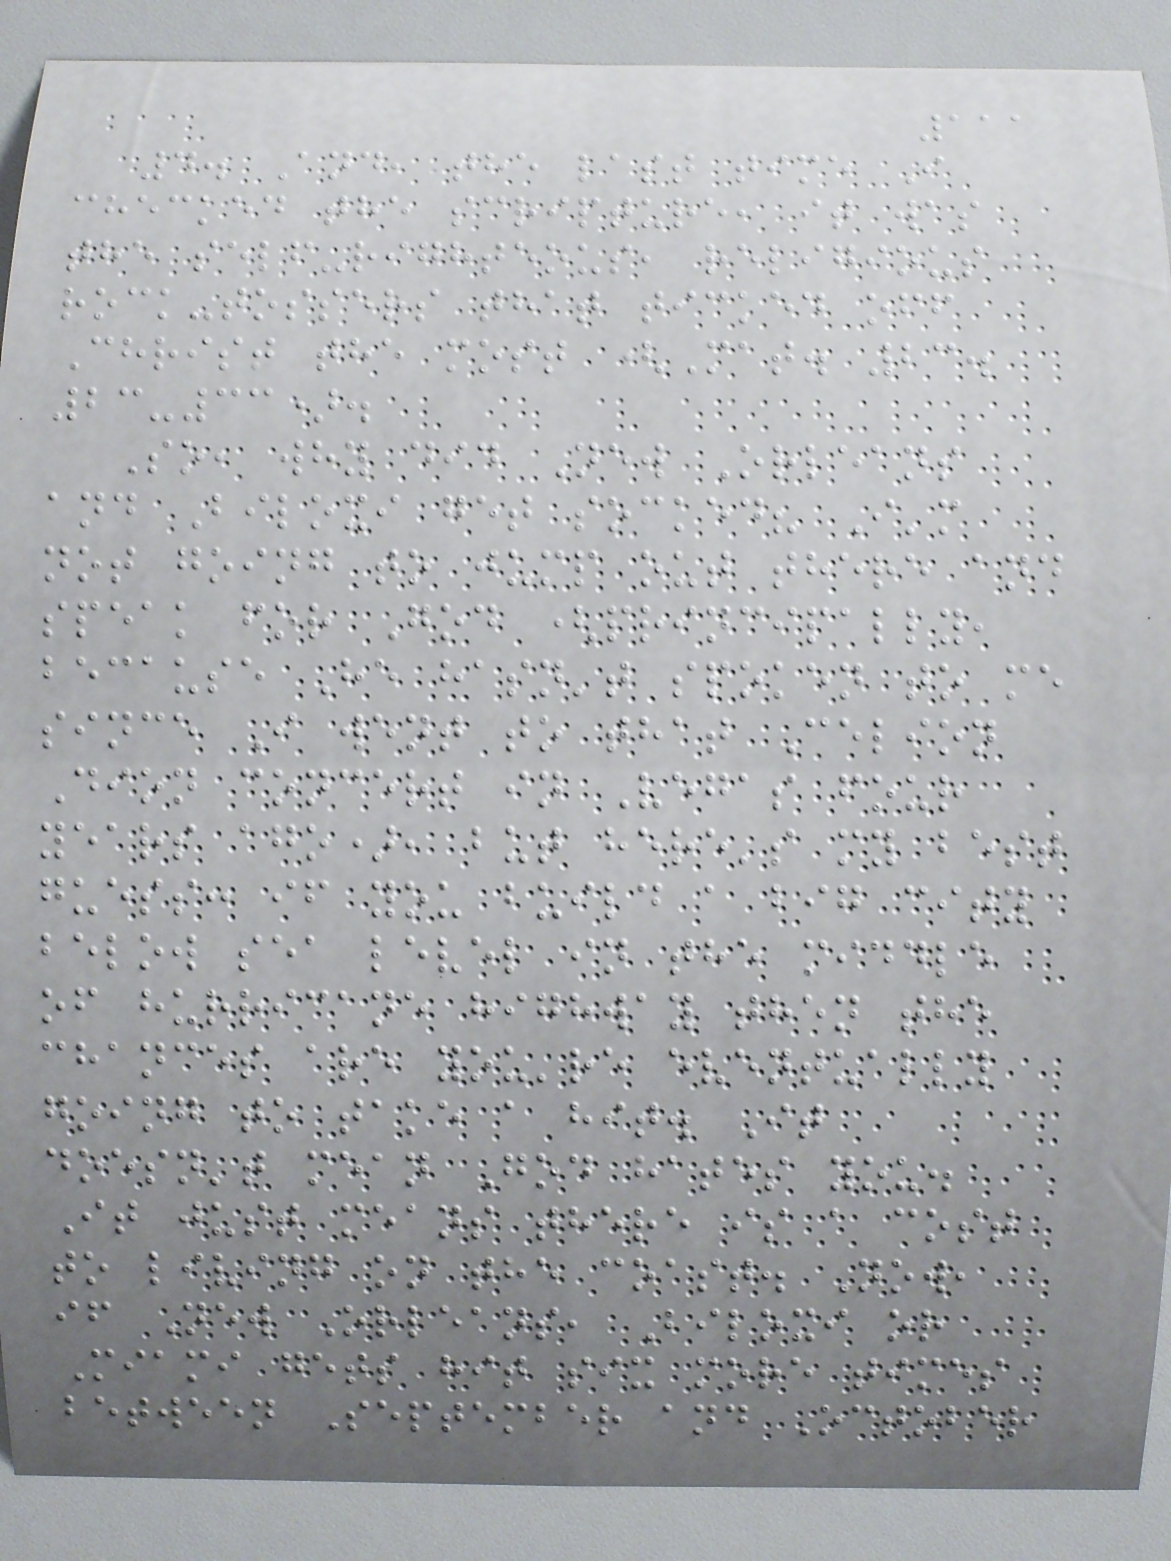111
4. And, the last time I
checked the scripture, it was
the self-righteous, religious
rock-tossers that ticked off
Christ the most (Mat. 23.
23-33).
So, why did New Orleans
and Biloxi get socked? I'm
not going to jump out there and
speak for God (principally,
because He hasn't spoken to me
since I went to that Celion
Dion concert in Vegas four
years ago), but here's my best
guess: if you build a big city
below sea level in the middle
of hurricane highway then the
chances are you're eventually
going to take a hit. It
doesn't mean God hates you.
It just means there is a cost
to living on the coast. Now,
if New Orleans, Biloxi or
Miami gets hit six more times
between September and October
